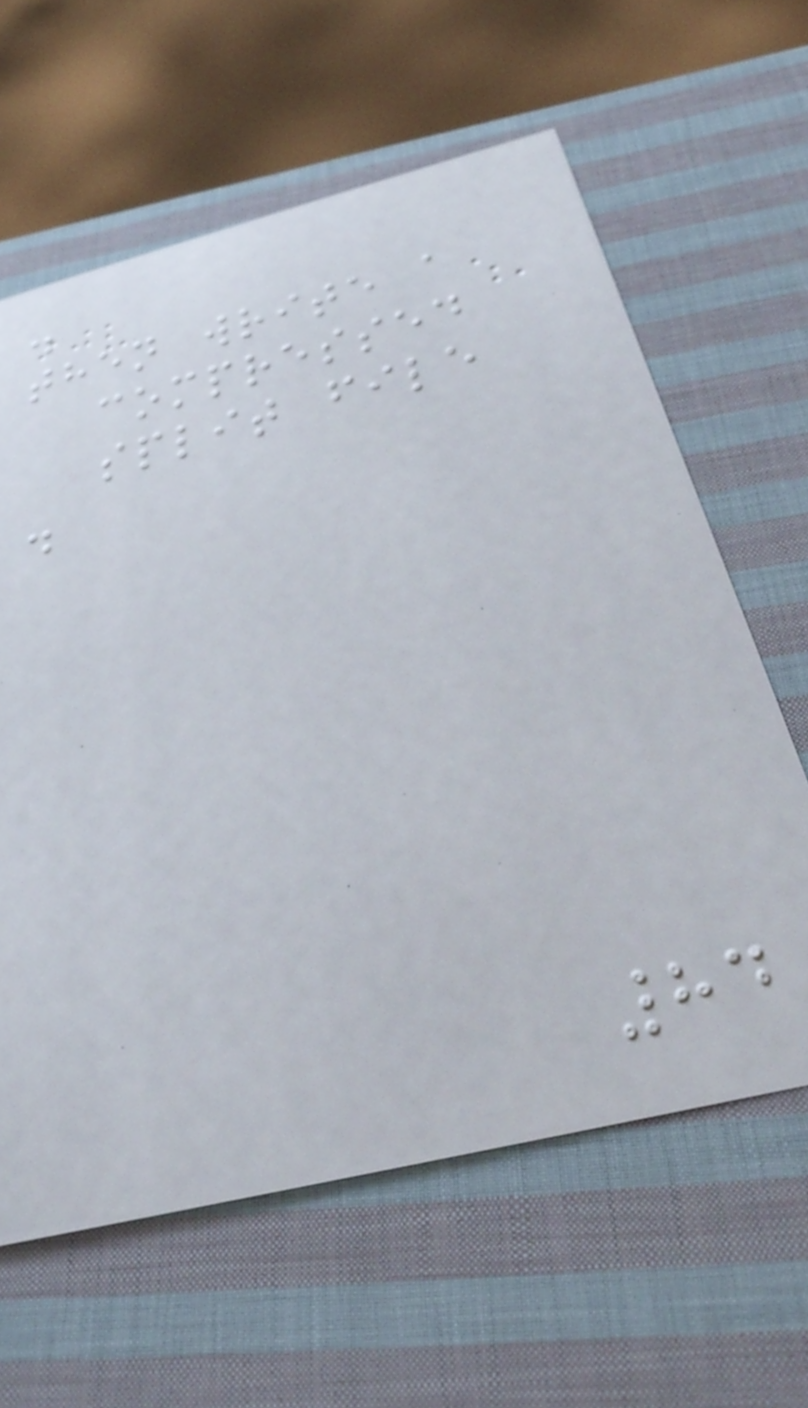.
then write a
compressed
split file
.
84
